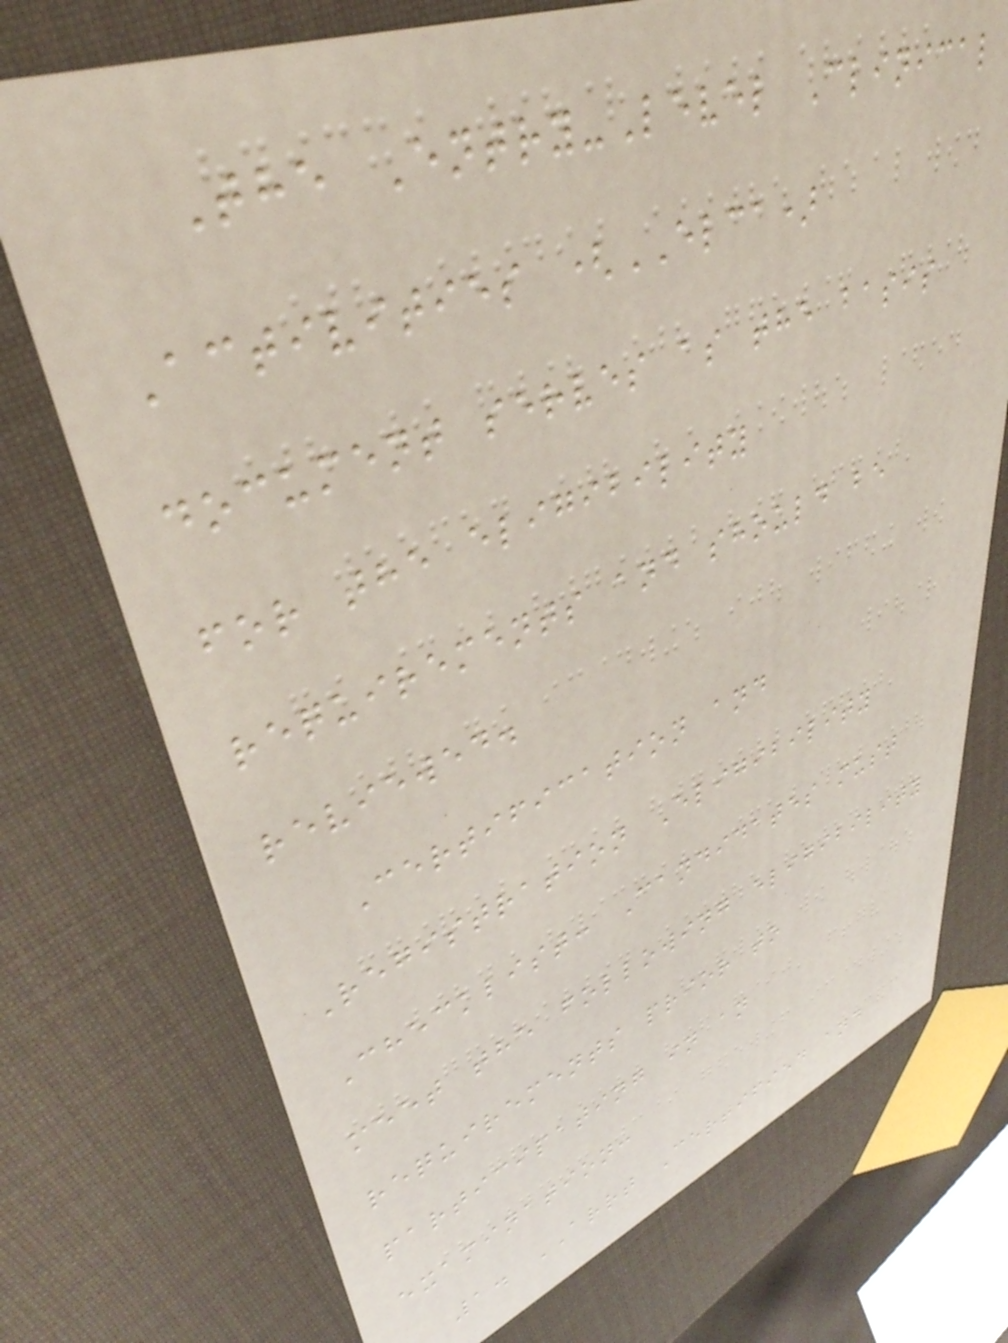The Entry-Level Clinical
Activities (ELCA)
document serves as the basis
for the eligibility
requirements and should be
reviewed.
Certification and
Registration Eligibility
Checklist: Candidates must
meet the following eligibility
requirements prior to
participating in an
examination:
1. ARRT Certified and
